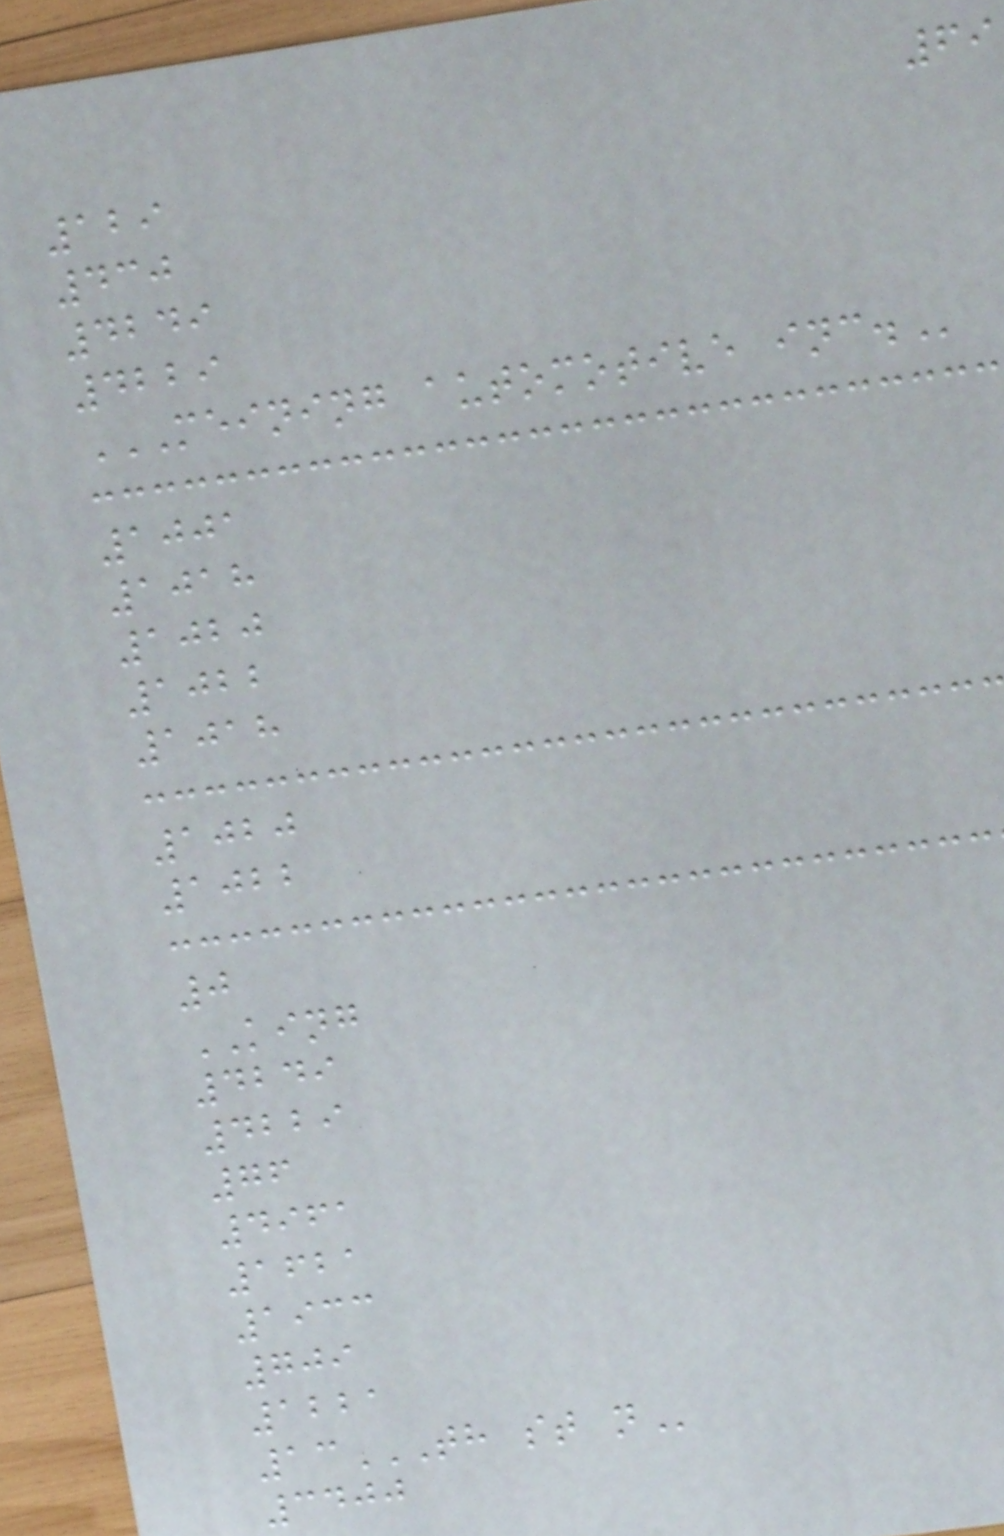69
129
430
4249
4229
MEINING AUTOMOTIVE INC.
1001
1018
1020
1022
1018
1020
1022
0
KING
4249
4229
76
4961
1621
1933
709
1221
13TH ST N
3400
